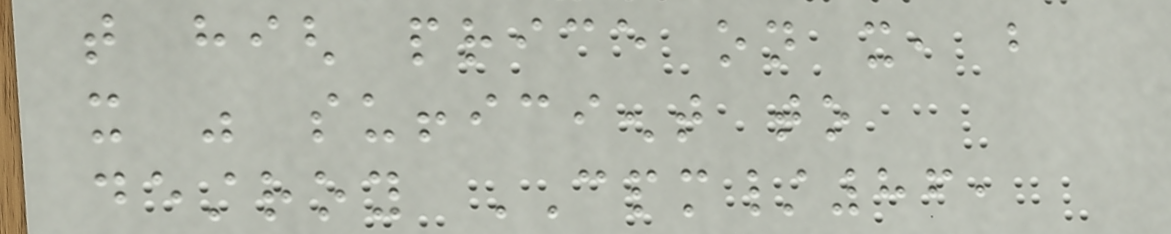that high price on it, but
it was sufficient to
destroy CPM/86,
